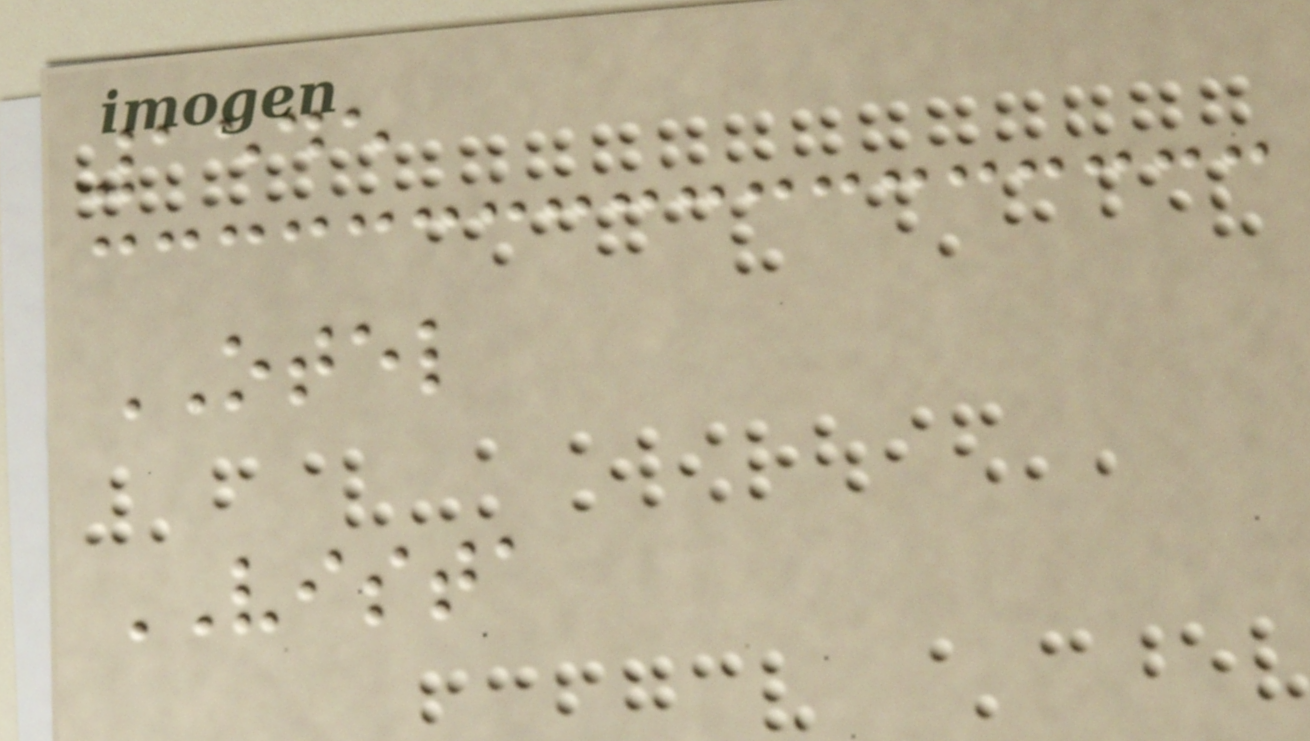1545
OTEL
VISTA
